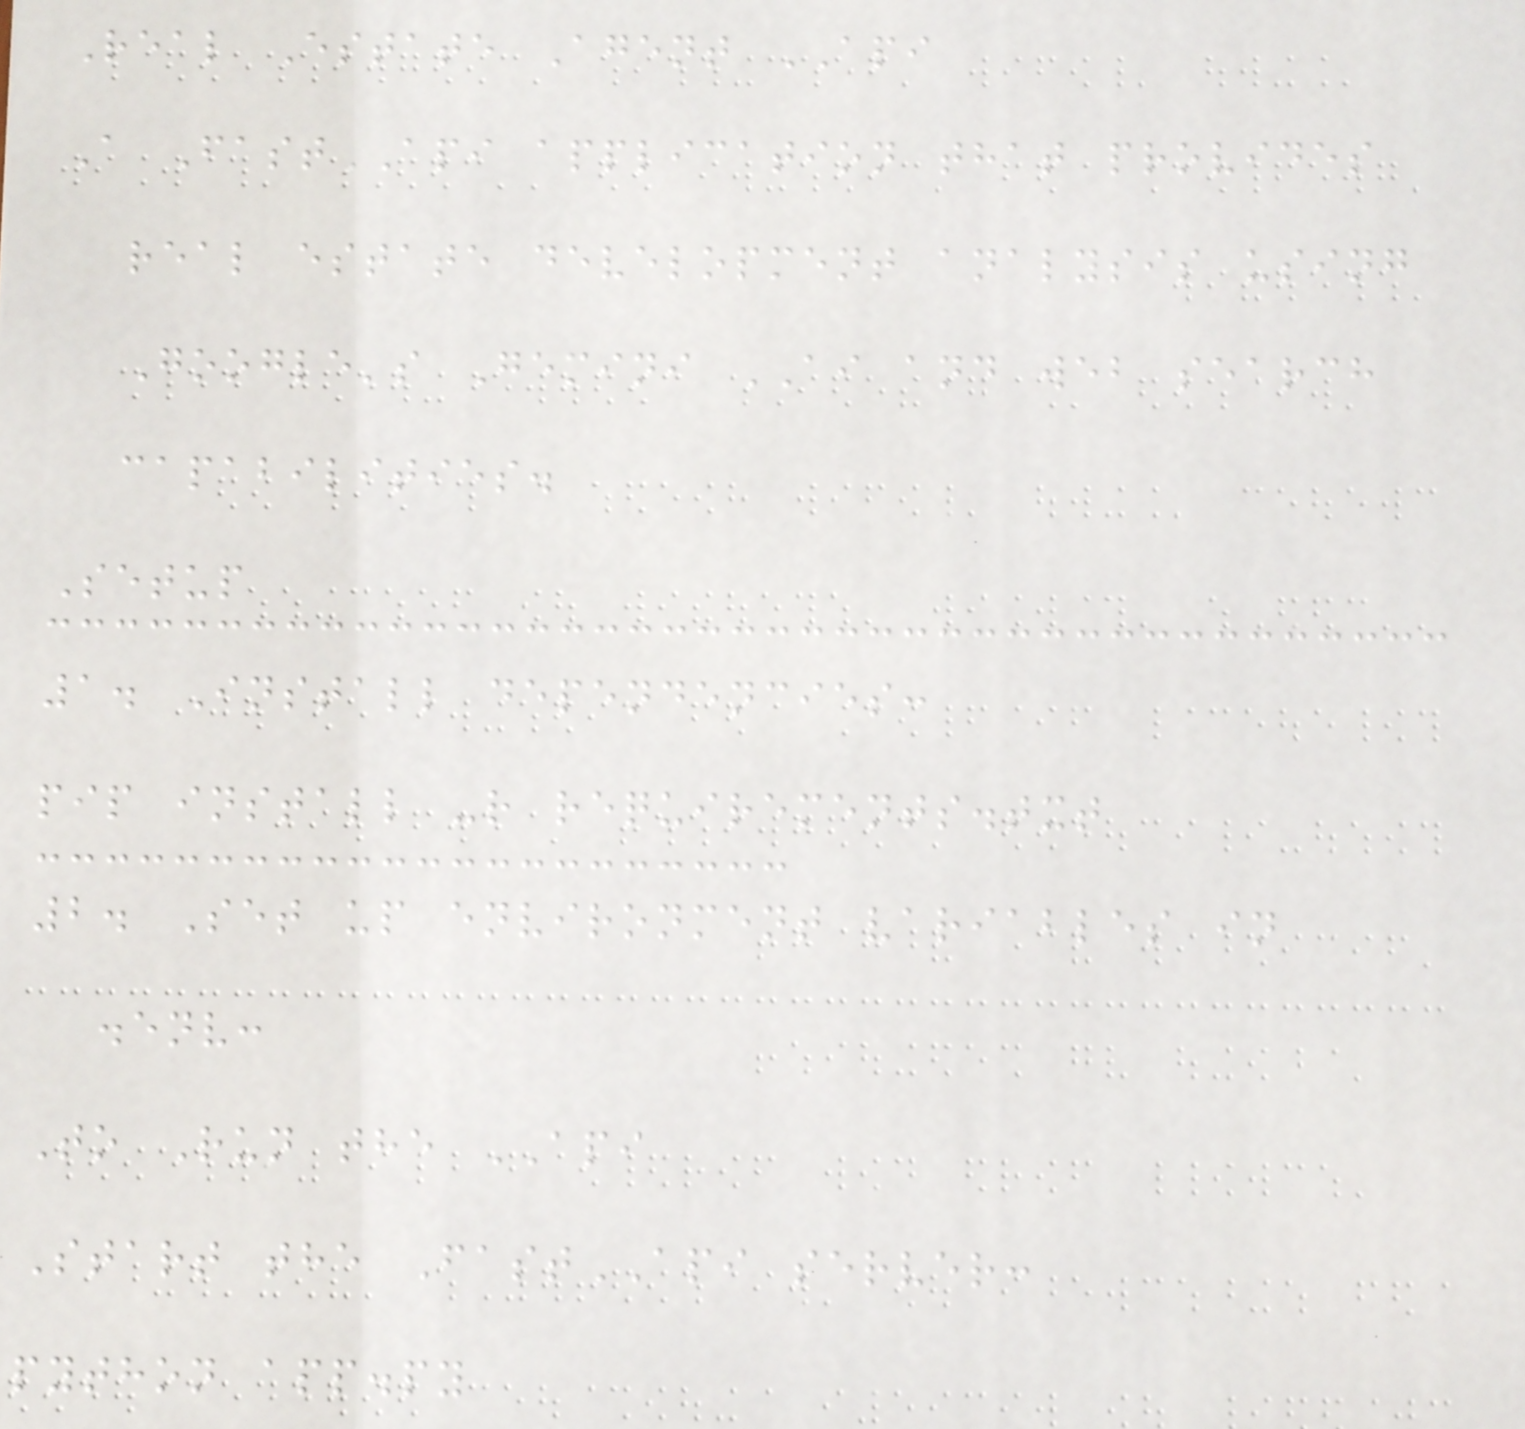Real Estate Agent API
A FastAPI application that provides
real estate development analysis using
Google's Gemini AI and web search
capabilities.
Setup
1. Install dependencies:
pip install -r requirements.txt
2. Set up environment variables in
.env:
To Run the API
Start the FastAPI server:
python app.py
